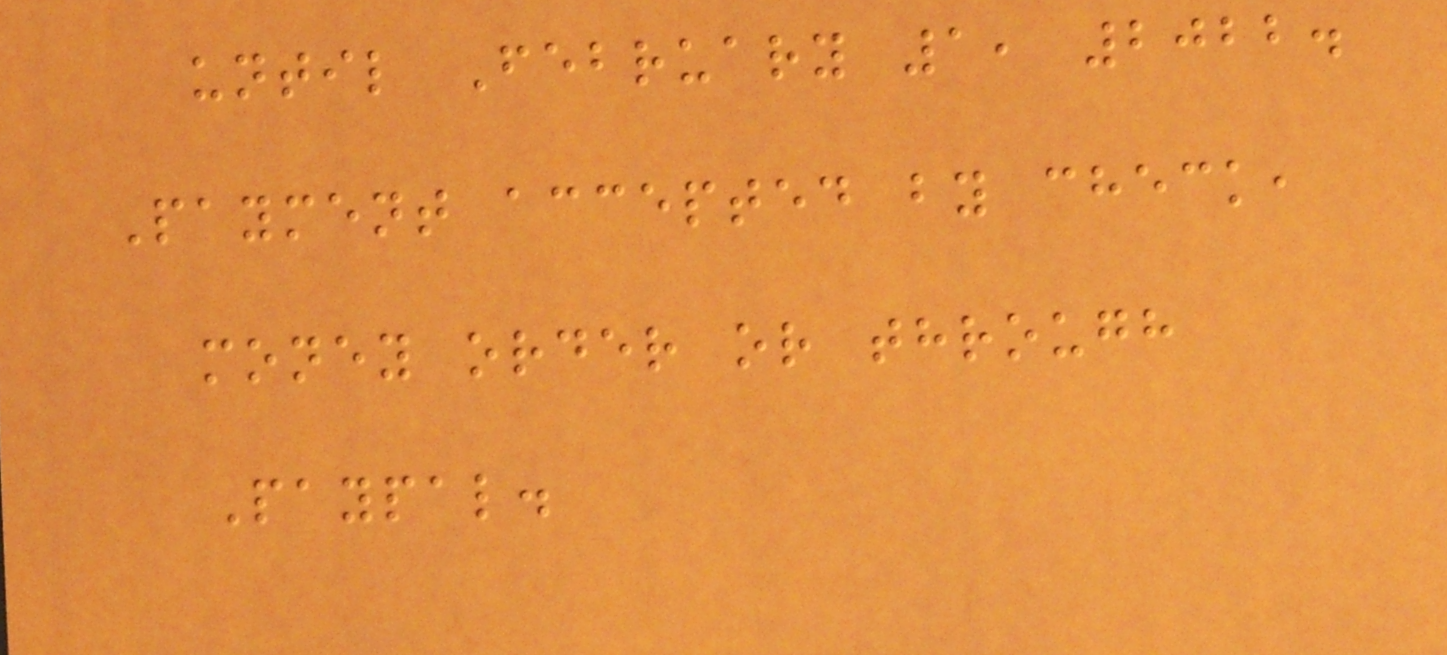until February 1, 2022.
Payment accepted by check,
money order or through
Paypal.
